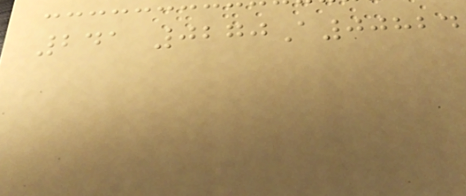241 0270A00824
